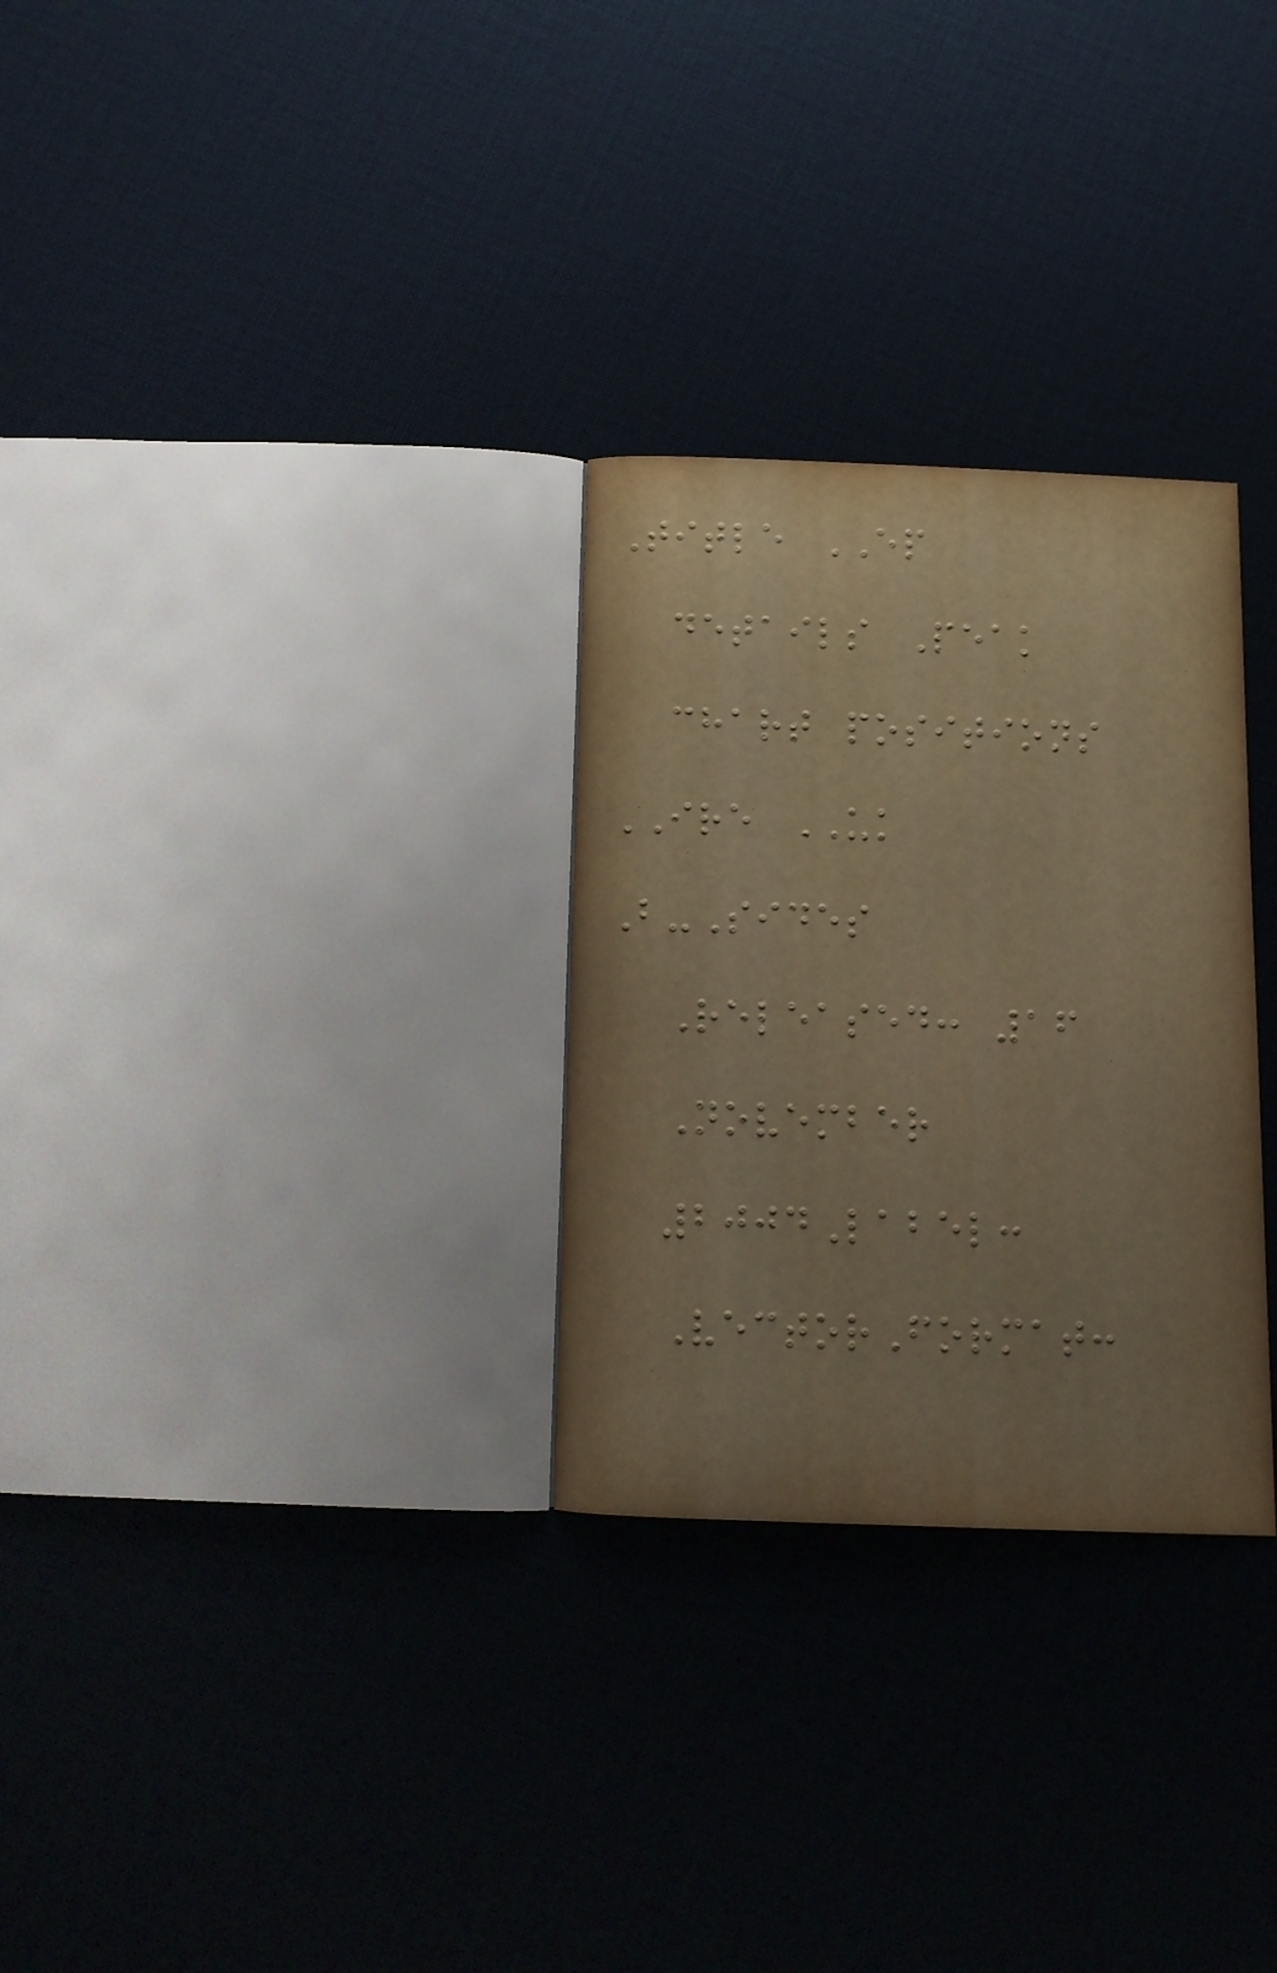Title EP
details Peak
chart positions
IRE UK
B-Sides
Released: 16
November
2004Label:
VectorFormat:
